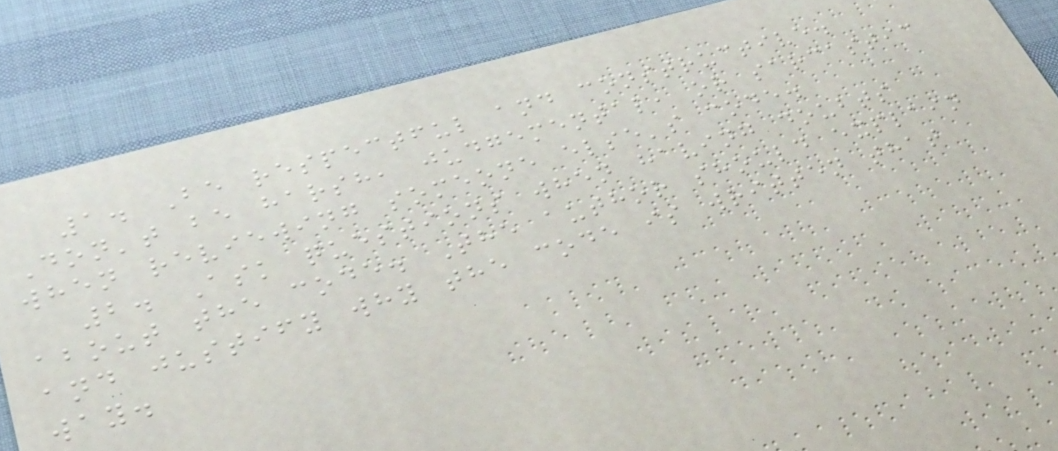1. Be respectful and constructive.
Don't be harsh, judgemental, or sarcastic
when reviewing someone else's code.
2. Ask questions when having doubts
about the code. The author should explain
and justify why the code is written that
way.
